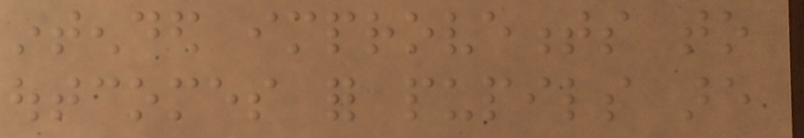intended improvements to
outcomes for pupils are
